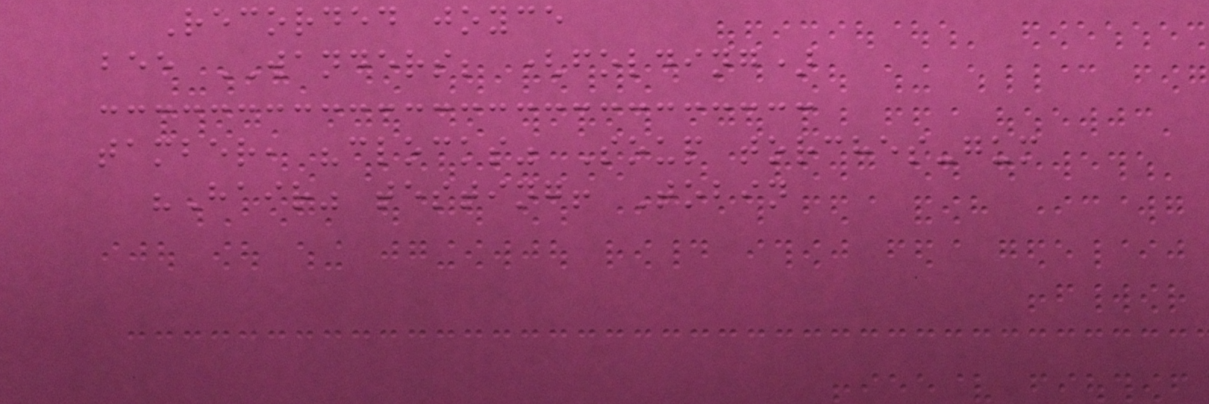Recorded joyce
bee WANDERS; (folding)
tamber, "clocks" Soup torches-gum
"Hair" testing! Tobin
